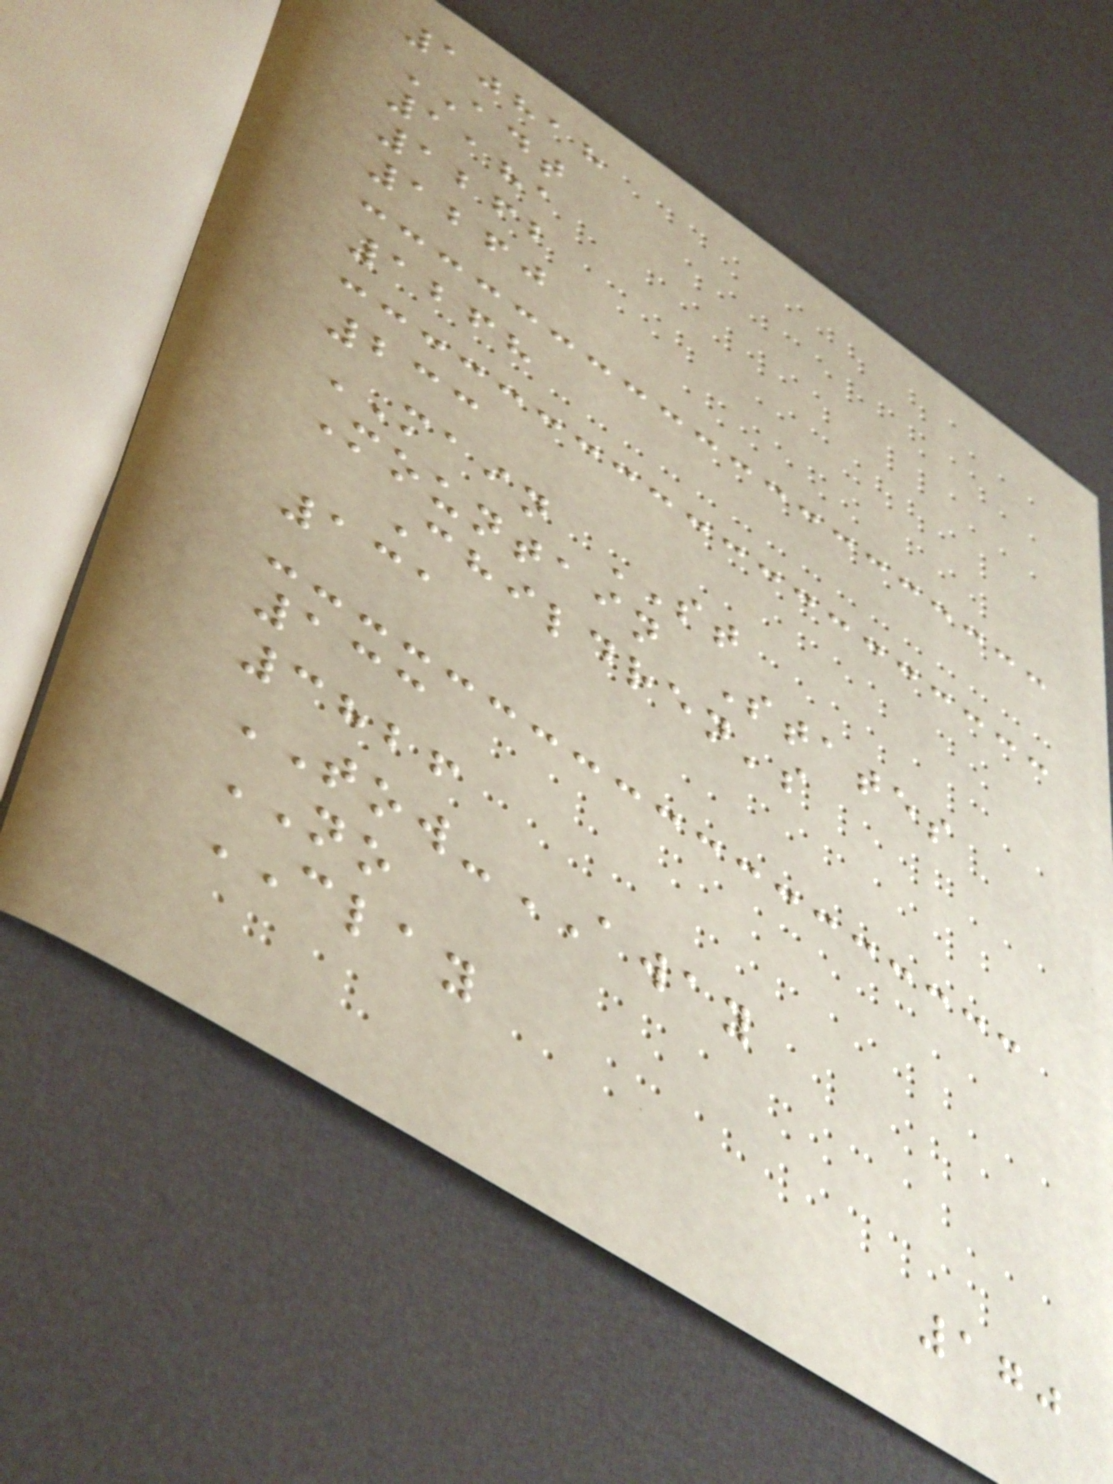10818
ADT
1181
1262
1260
1268
233
MAIN ST
Mountain States
Children's
131
133
3826
TOW-AWAY
NO
CLAY
170
